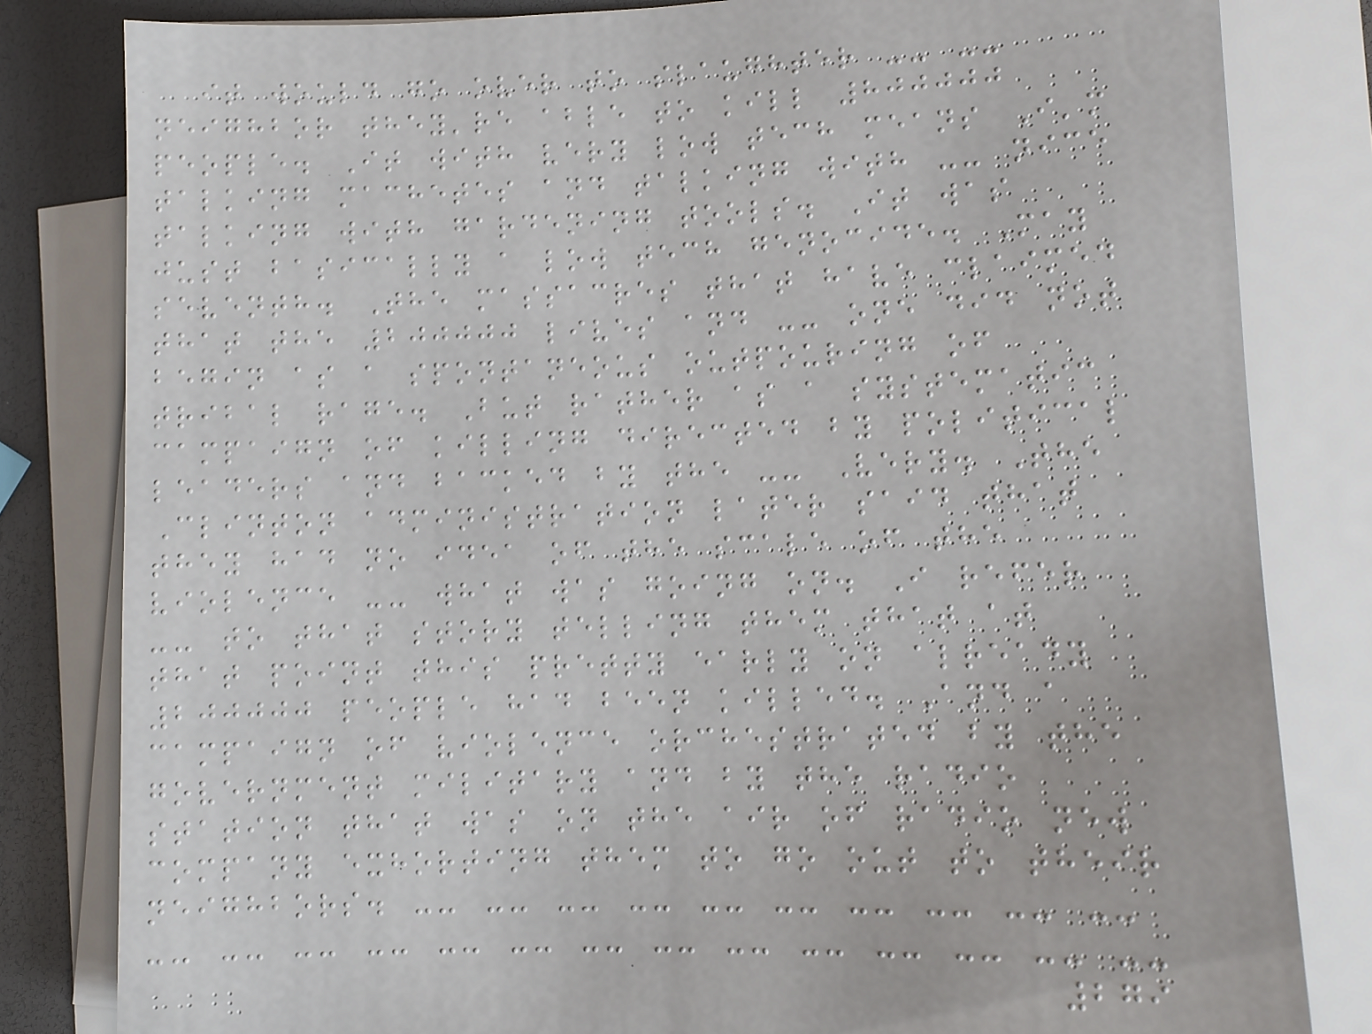it would go over to slaughter -- --
neighbor they're able to kill 800000
people. It with very low tech means I'm
talking machetes and talking with -- nice
talking with gardening tools. It was
just basically a low tech genocide. May
seventh. The massacres that have claimed
that the 200000 lives and -- one did not
begin as a spontaneous outpouring of
tribal rage. But rather as a systematic
campaign of killing directed by political
leaders and backed by the -- Very. The
Clinton administration later said that
they had no idea of the scale of the
violence -- what was going on. I refer
-- to that story telling them that at
that point this pretty early on already
200000 people had been killed. And a
campaign of violence orchestrated by the
government military and by the radio
station that was on the air of radio new
company exhorting them to go out to their
neighbors. -- -- -- -- -- -- -- -- -- --
-- -- -- -- -- -- -- -- -- -- -- -- -- --
279
